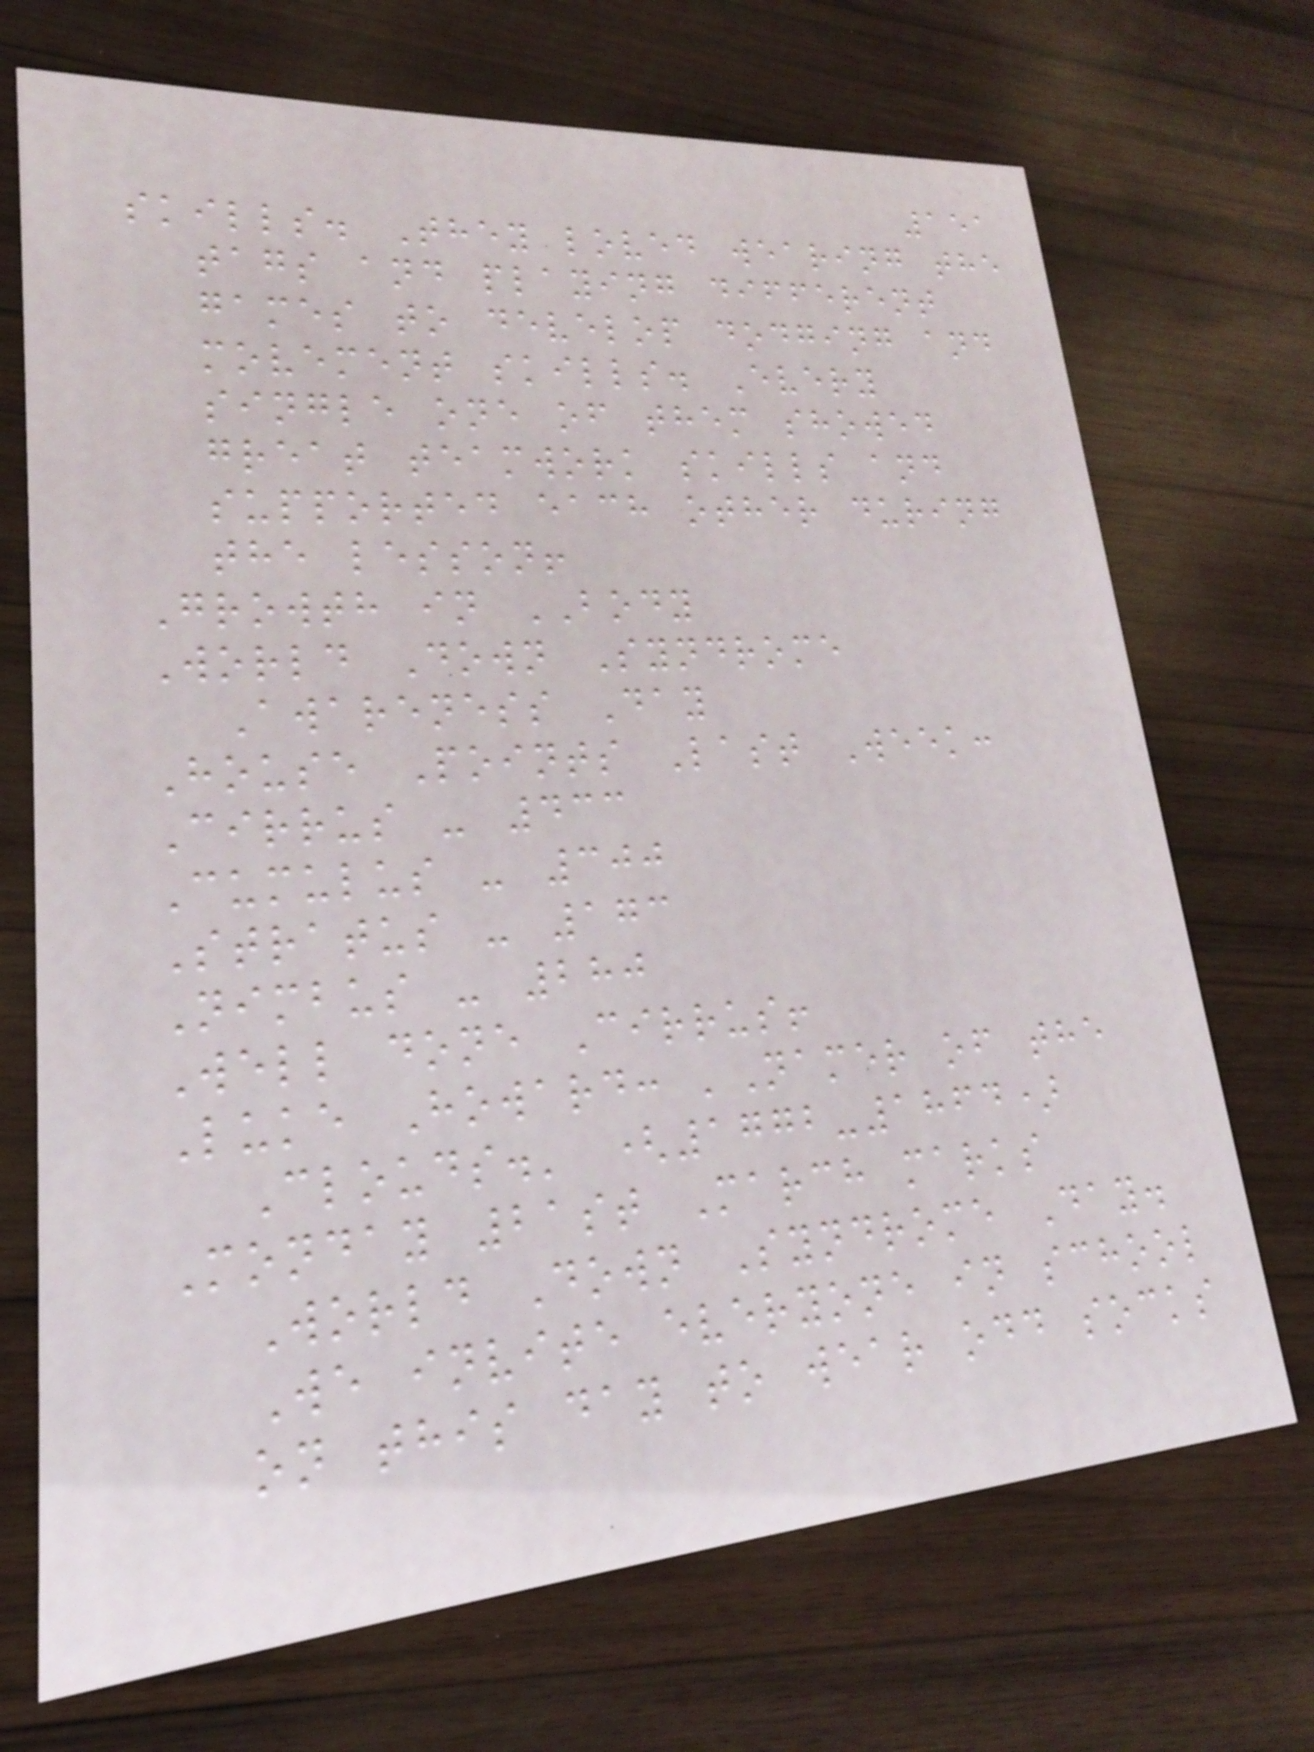151
skills. They loved wearing the
tags and playing different
games to develop dodging and
movement skills. Every
single one of them showed
great teamwork skills and
supported each other during
the lesson!
Growth in BODY
World Down Syndrome
Awareness Day
House Points Last Week:
Cirrus - 433
Cumulus - 300
Stratus - 173
Nimbus - 280
Well done Cirrus!
Luke Howard: 'Namer of the
Clouds.' (1772-1864)
Monday 21st March marks
World Down Syndrome Day.
We invite everyone in school
on this day to wear odd socks
